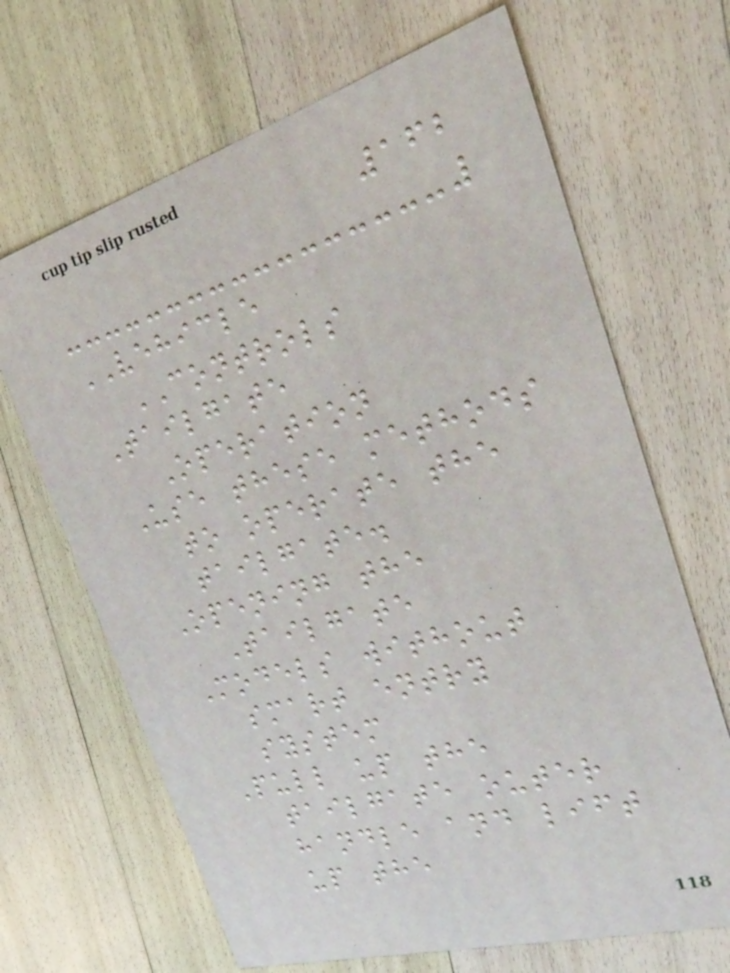162
VEHICLE
CONTROLS
Tailgate
Operation
Use these methods
to operate the
tailgate.
Opening the
Tailgate
Models without
smart entry
system
Pull up the
tailgate outer
handle and lift
up the
